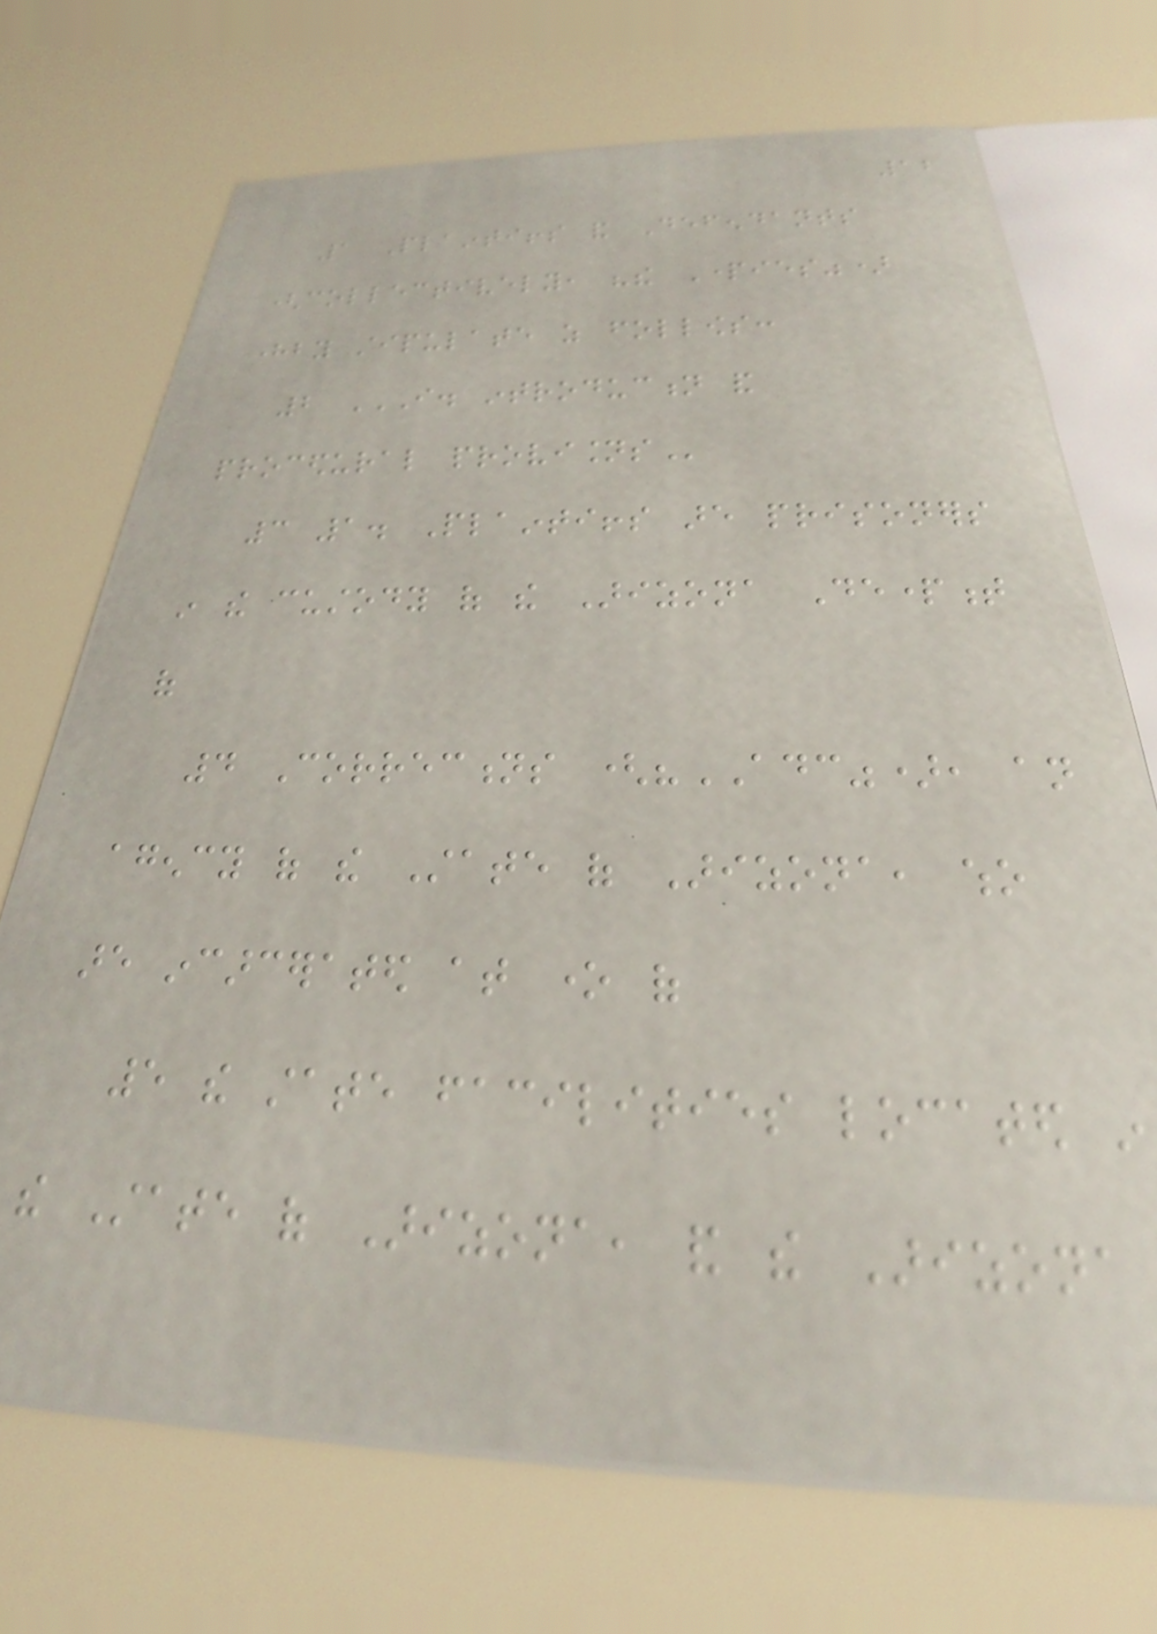12
1 Plaintiffs and Defendants
(collectively, "the Parties")
hereby stipulate as follows:
2 I. INTRODUCTION AND
PROCEDURAL PROVISIONS
3 1. Plaintiffs are prisoners
in the custody of the Arizona Department
of
4 Corrections ("ADC"), an
agency of the State of Arizona, who
are incarcerated at one of
5 the state facilities located in
the State of Arizona, and the Arizona
